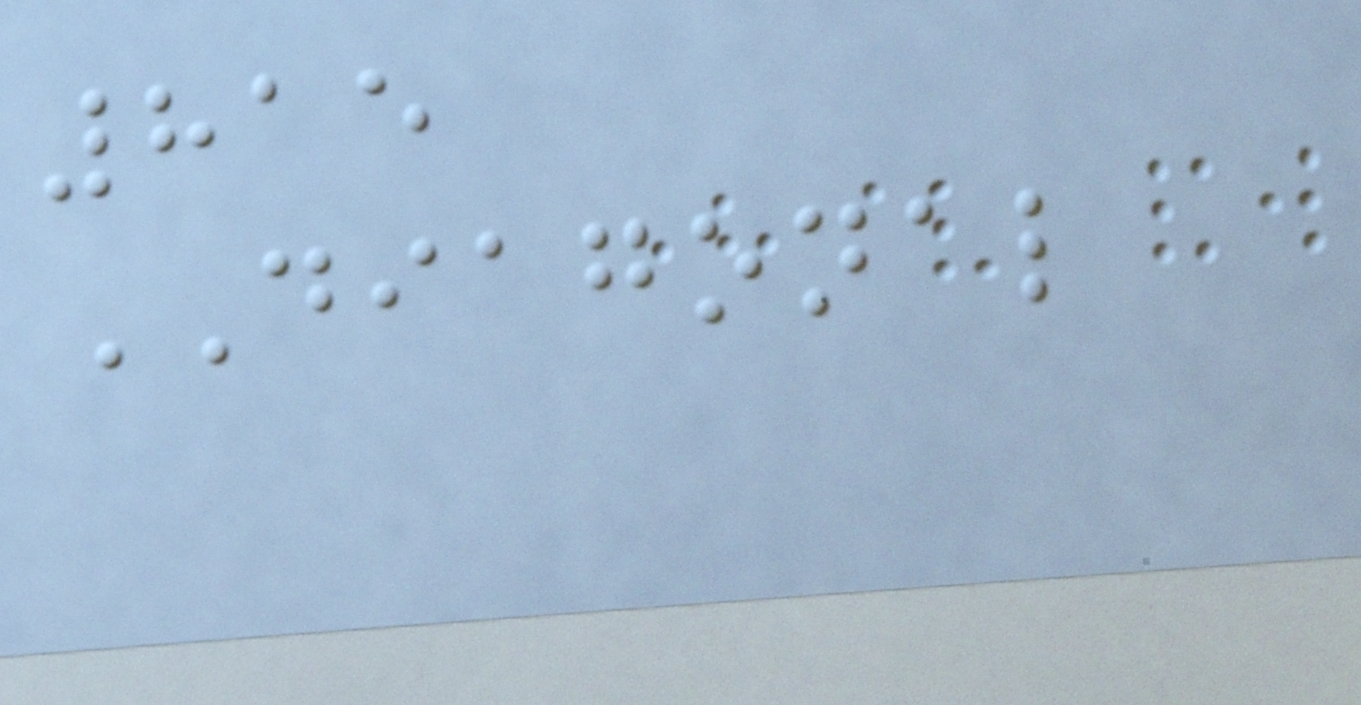815
DIAGONAL
